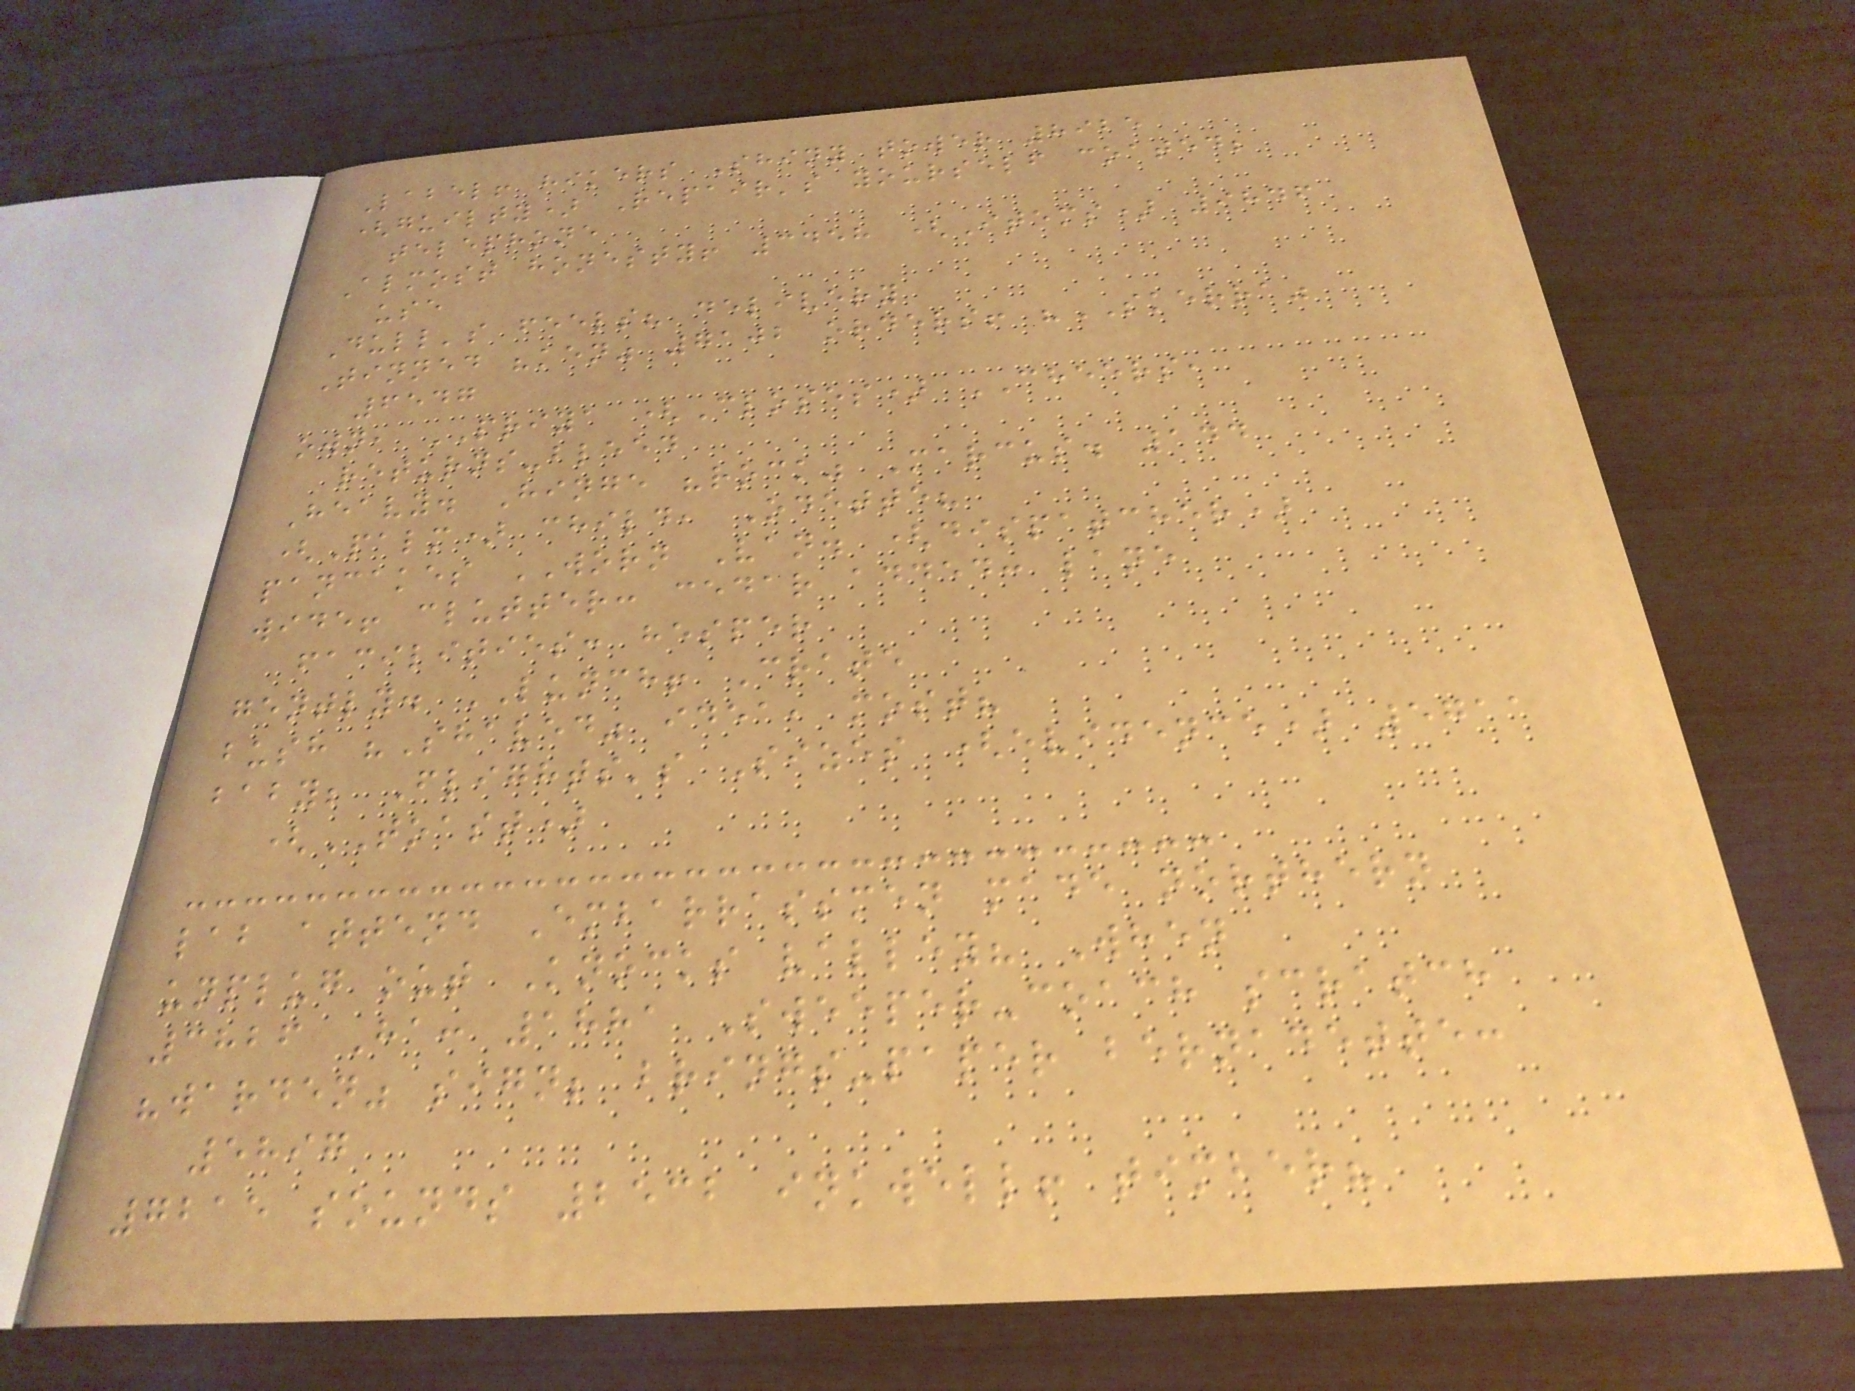Label! hikers Shiny tower 8925
(guilty) Repair's yourself coated;
telephone
Almost honesty! 3458 (Items) 9846
use
Dull's feels? delivery
Tinned "ken" 7102 orders! "SKERRA"
6547
own, PRIYA (Closes) CHEERS,
returns-bleed
Heavy. Hinge "rock" Marcus. 144
(Palm) child, Odette?
pancakes WORN Van. (dispatcher)
wide! clutter: cedar added: lane
facilities: hesper
gently. LUNCH! Crate
bush "Shaved" idea, most?
baby; Flights's Sizes (evidence) 5711
(TOAST)
lab attend Embarrassmen made northern
unplug out Knocks valley? When
3826 Ha: 1881 Sweeper-coach scratch
"warden" sign; brings-paper bernadette:
5897
7215 sounds 2532 inkwell! timber?
